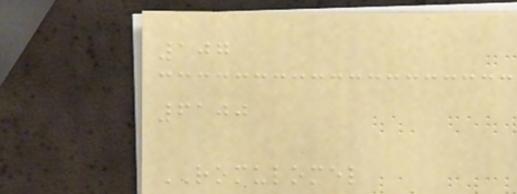107
6100
ROMULOMEL
